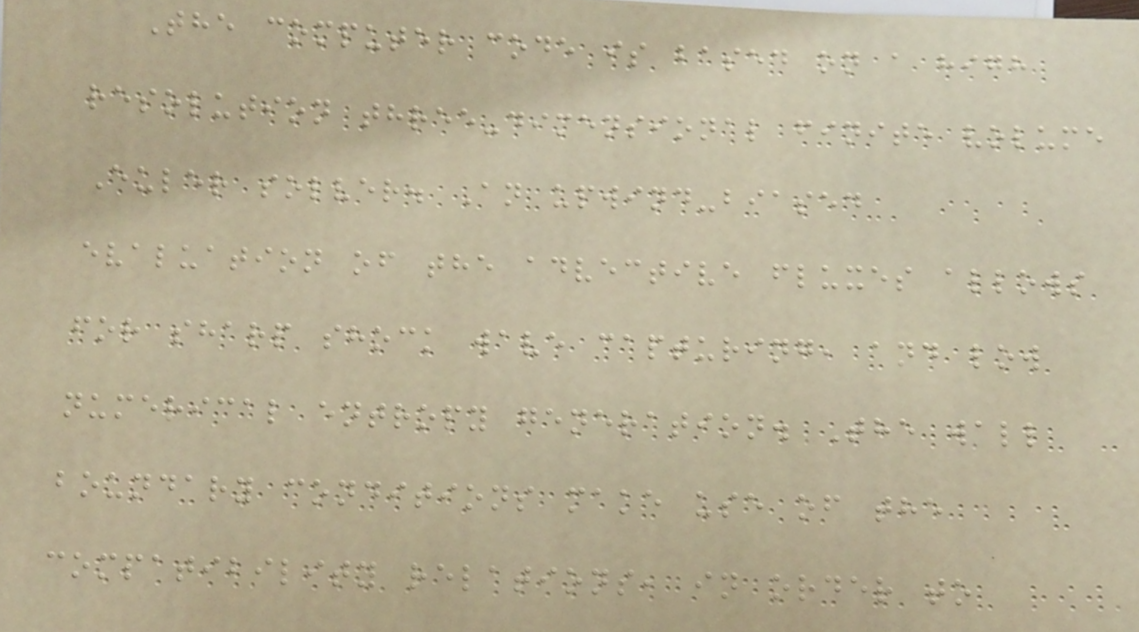The computer code is based on a high
resolution three-dimensional finite volume
Euler solver. An upwind-biased
evaluation of the advective fluxes allows
for sharp shock wave capturing, and low
numerical entropy generation. The wall
boundary conditions make use of the
compatibility relations, in order to
